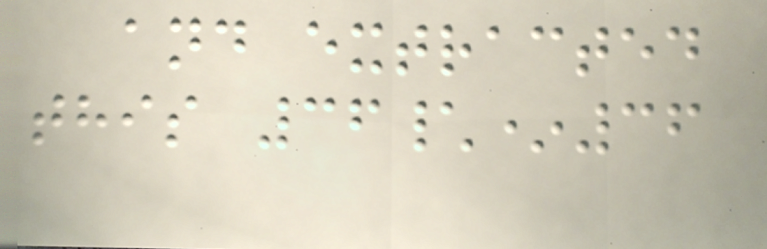and extracted
this 36\*36
